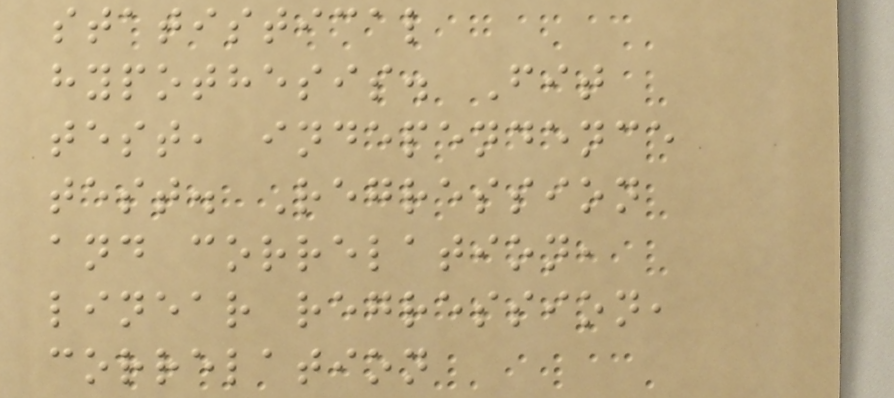statistical
hypothesis. Fit
test, independence
test. Regression
and correlation,
linear regression,
correlation
